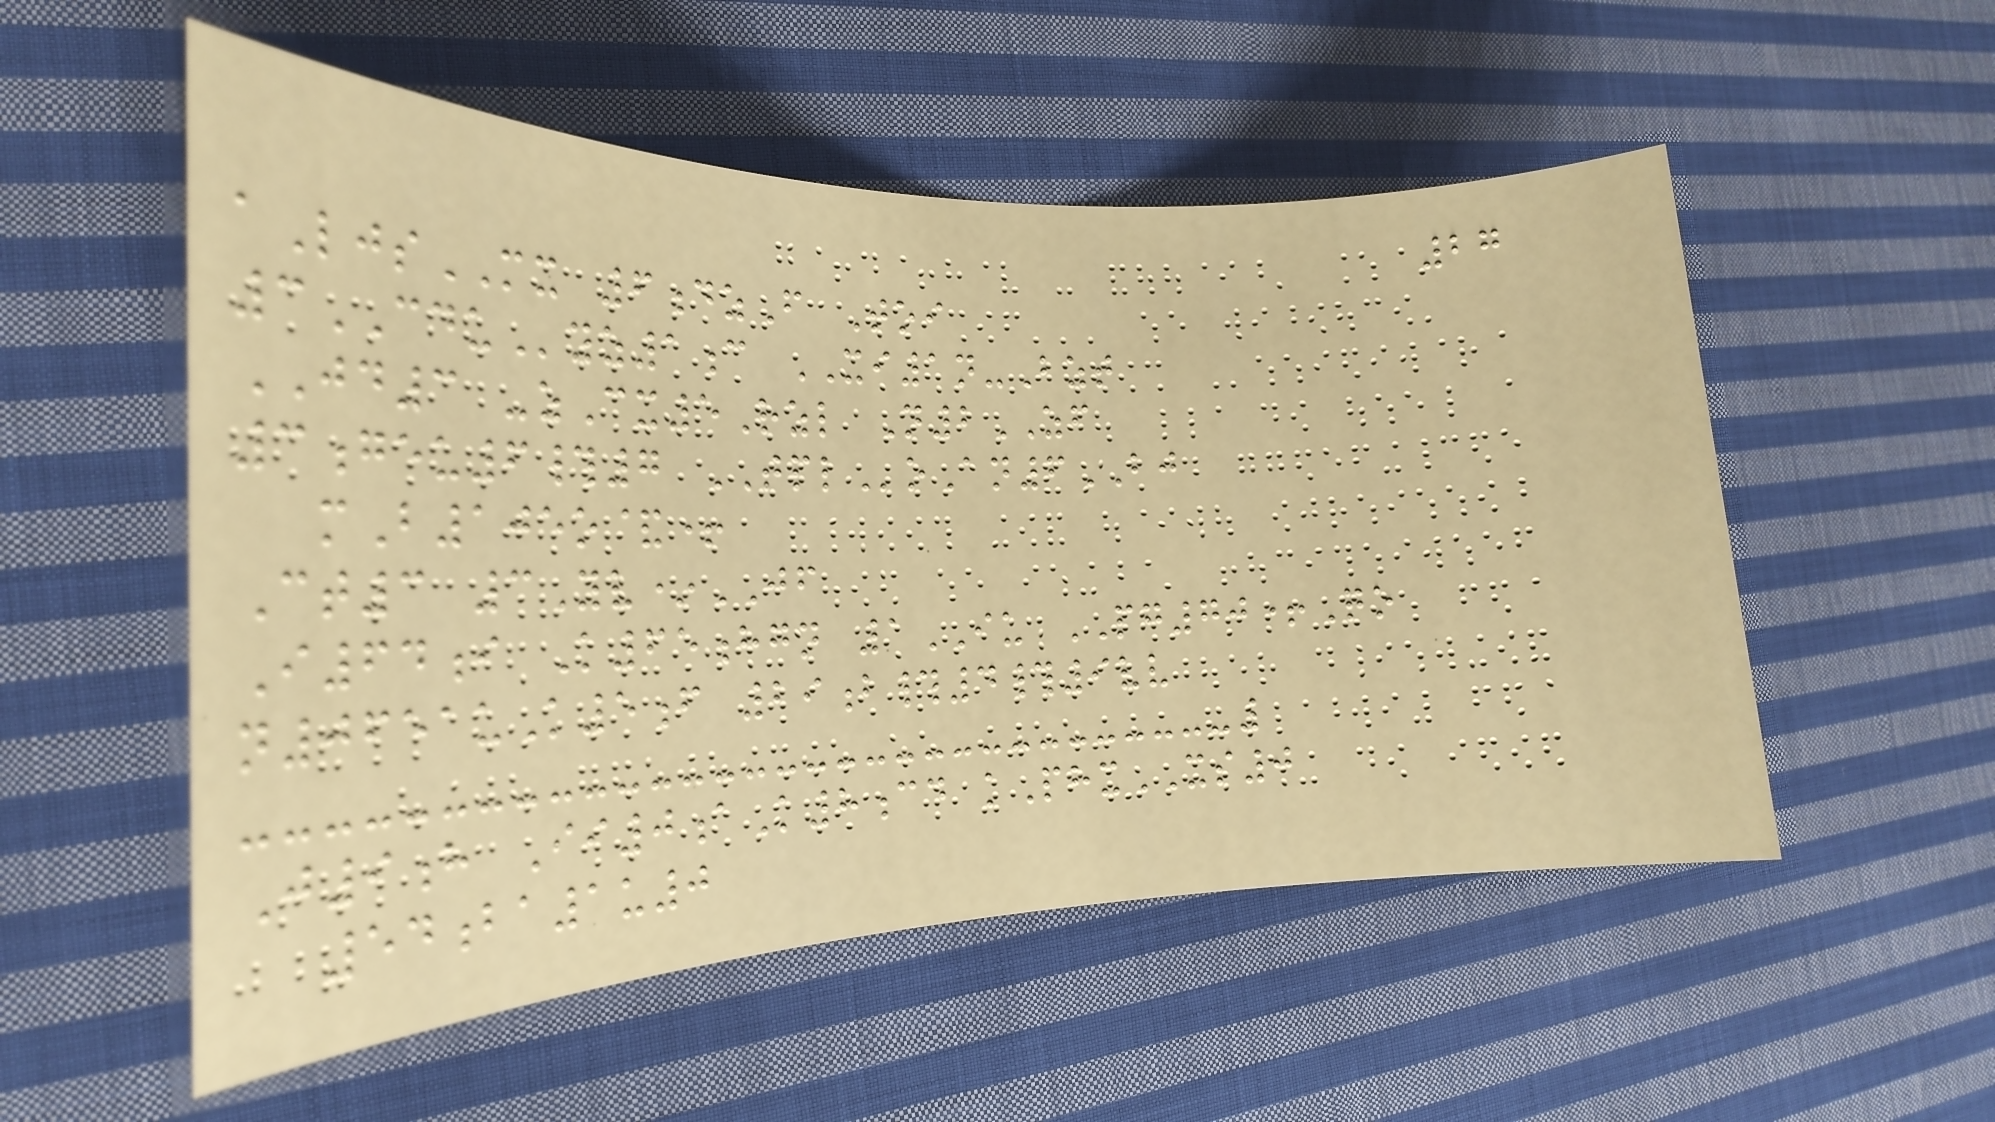27
aLjsMX 6dzF Toi
3CDUyz1c XI1n-Bzt
JD3 -zCx5Rzl N2ZF
3geu6#7 TPLoAn6BJ
mB105o&+
Ct3 3Yv*JF
I64i K65hgn 1IU PG70+Qo
n0651uK5f 29b#4#9vv
J9h Ii0aK8cd kPhxXS0
54ba1u0
